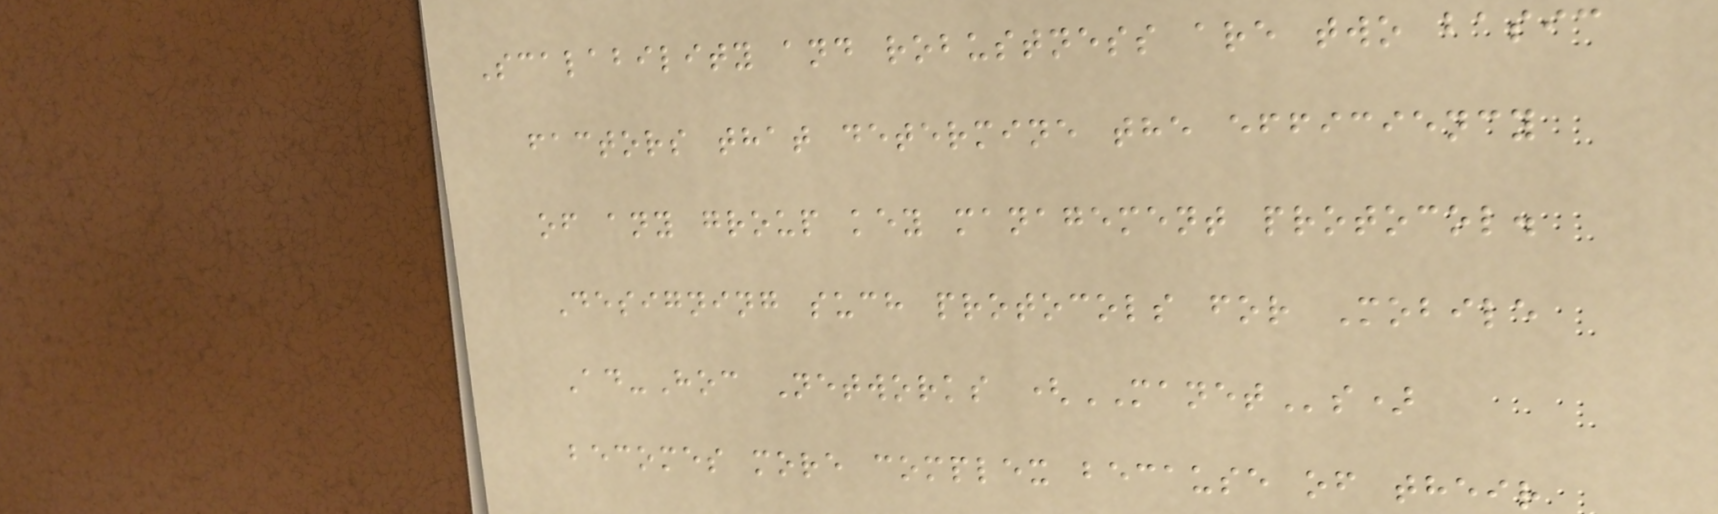Scalability and robustness are two basic
factors that determine the efficiency
of any group key management protocol.
Designing such protocols for Mobile
Ad-Hoc Networks (MANETs)
becomes more complex because of their
